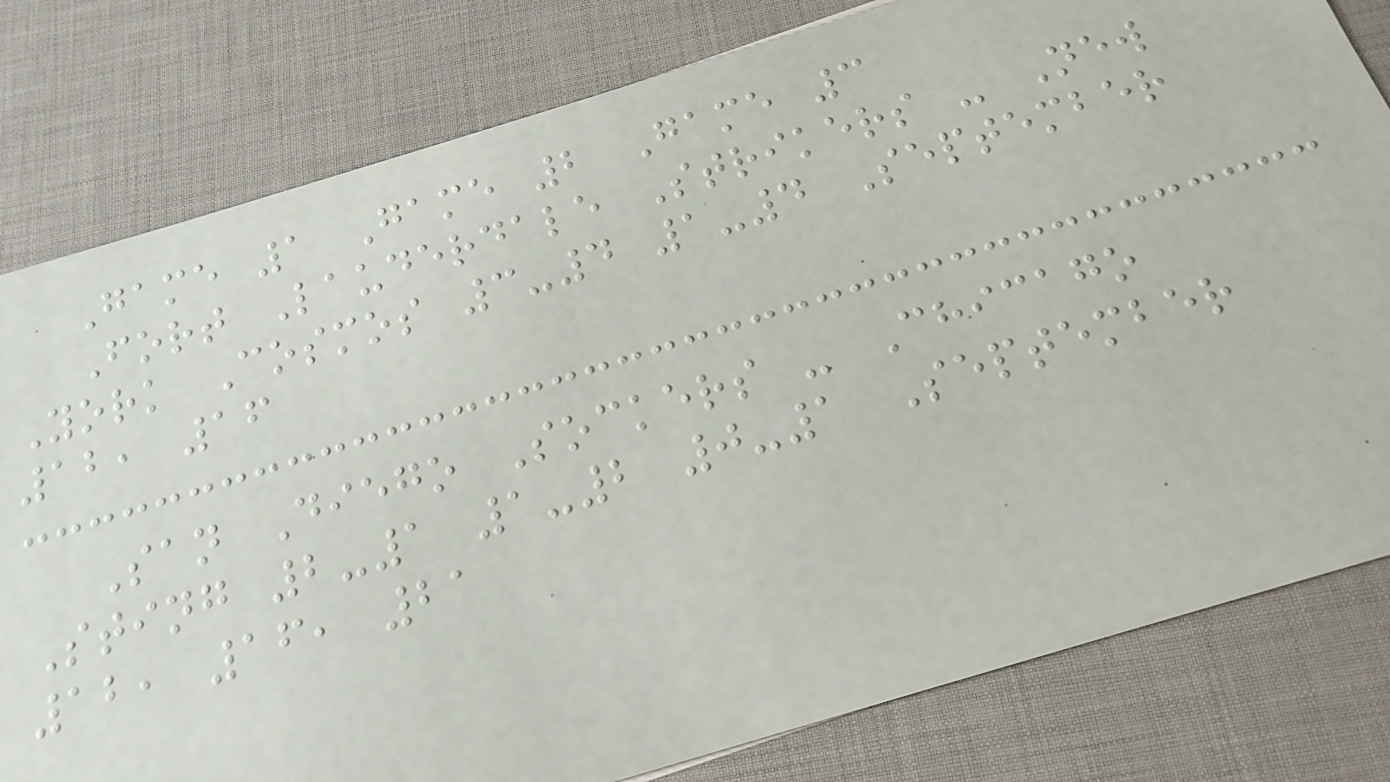Game 1 Game 2 Game 3
Fort Lauderdale Strikers - New
York Cosmos 3-4 1-4 September
12, 16
San Diego Sockers - Chicago
Sting 2-1 1-2 0-1 September
12, 16, 21
